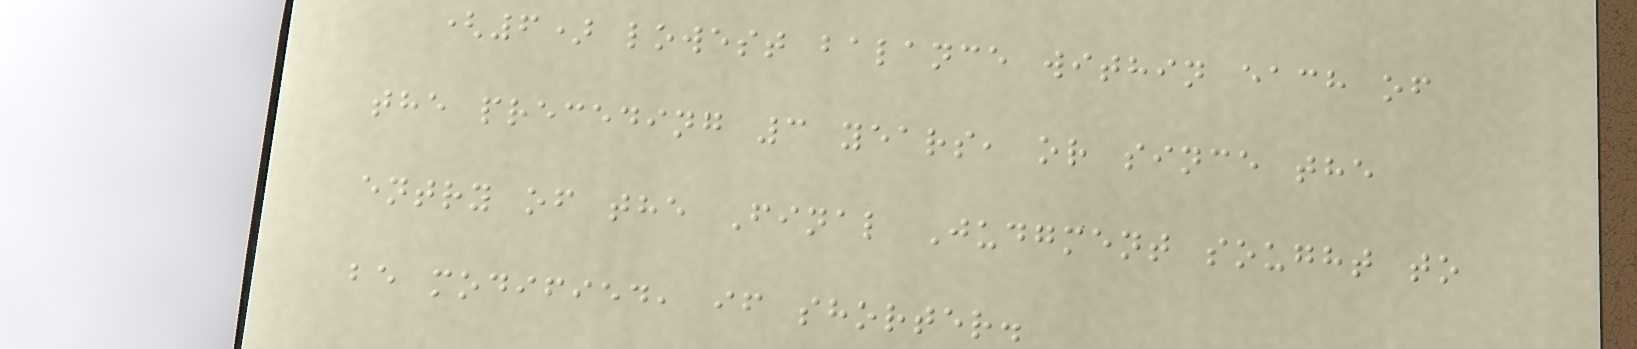(6) lowest balance within each of
the preceding 3 years, or since the
entry of the Final Judgment sought to
be modified, if shorter.
